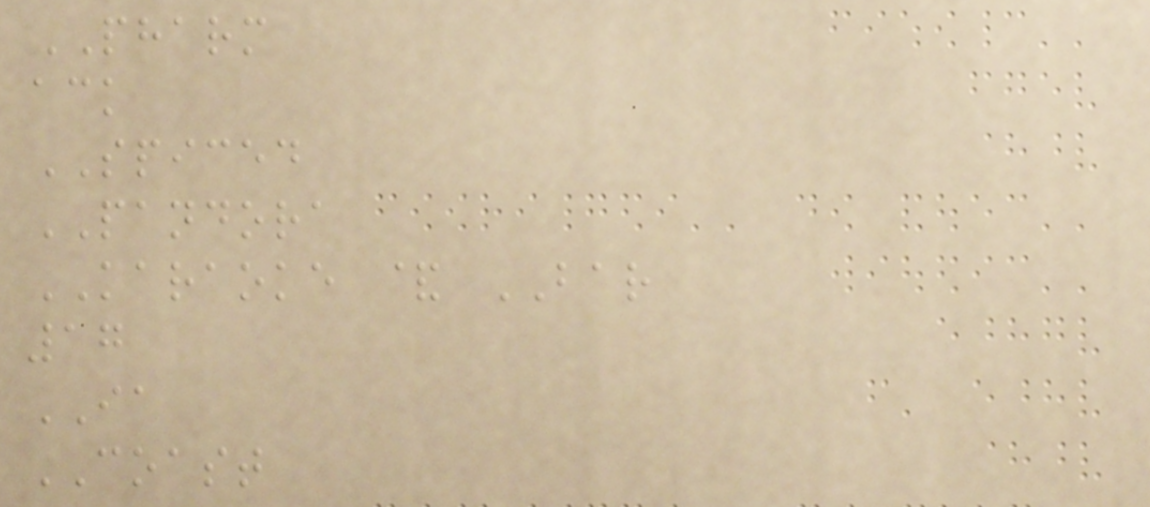PHARM
ack
SPICED
PANDORA
KARAOKE & BAR
17
IA
COAST
